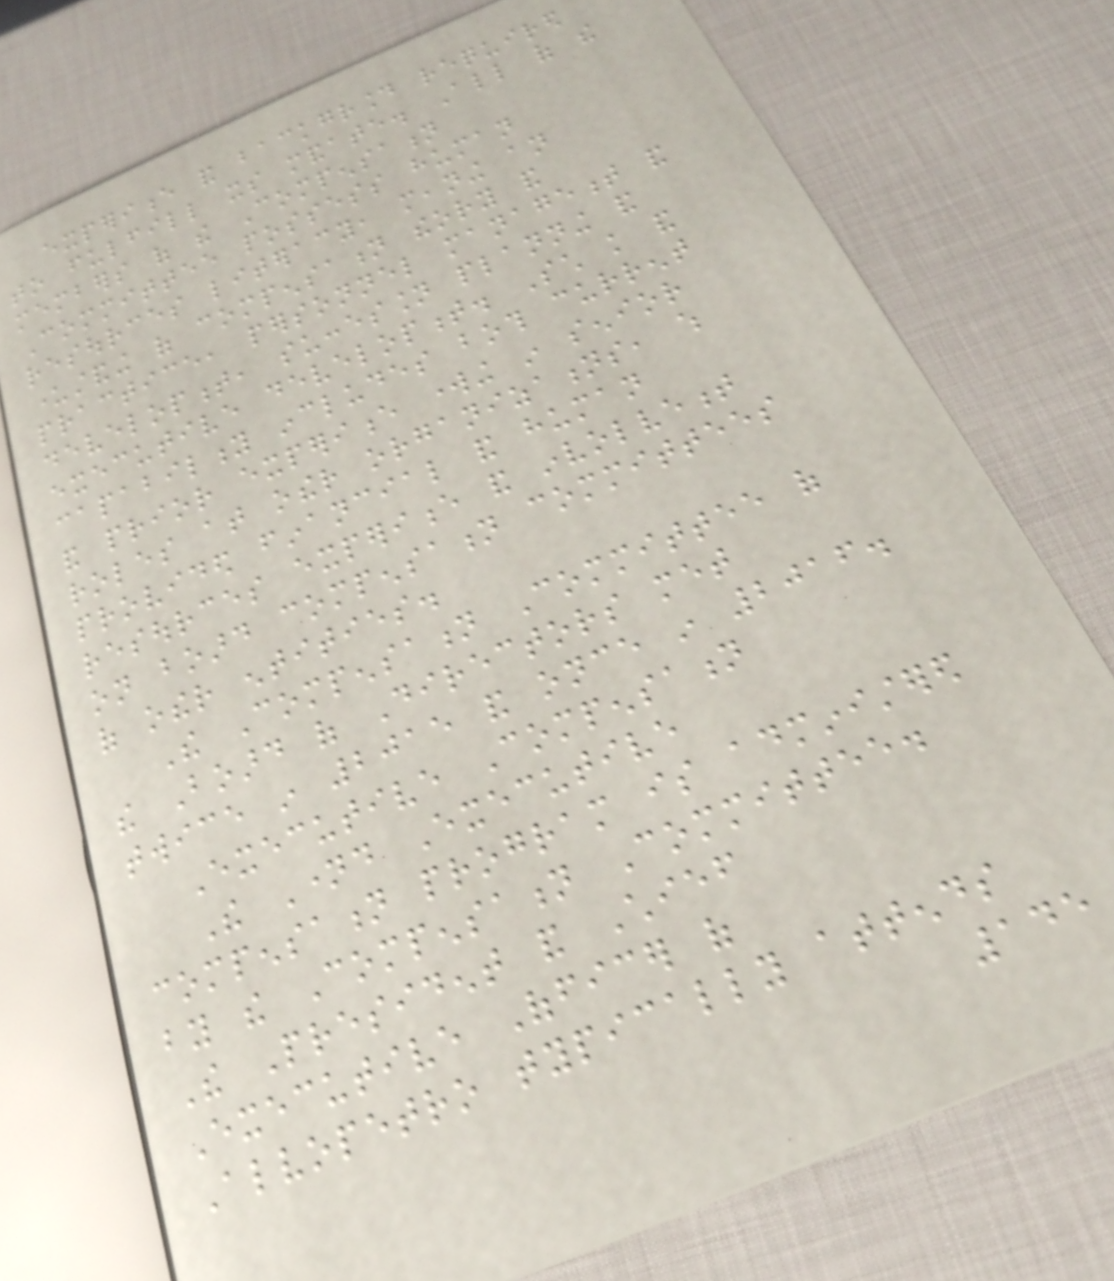experience and background required
to fulfill its mandate. All of the
members of the Compensation
Committee possess human
resources literacy, meaning an
understanding of compensation theory and
practice, personnel management and
development, succession planning and
executive development. Such knowledge and
capability includes both current
and prior experience working in senior
roles at other organizations, which
provided financial and human
resources experience and involvement
on board compensation committees
of other entities.
The Compensation Committee of
the Board of Directors met
twice in 2015 and once in 2016.
Executive Compensation
The Named Executive
compensation program is administered
by the Compensation Committee.
The President and Chief
Executive Officer of
Alvopetro typically attends
145
